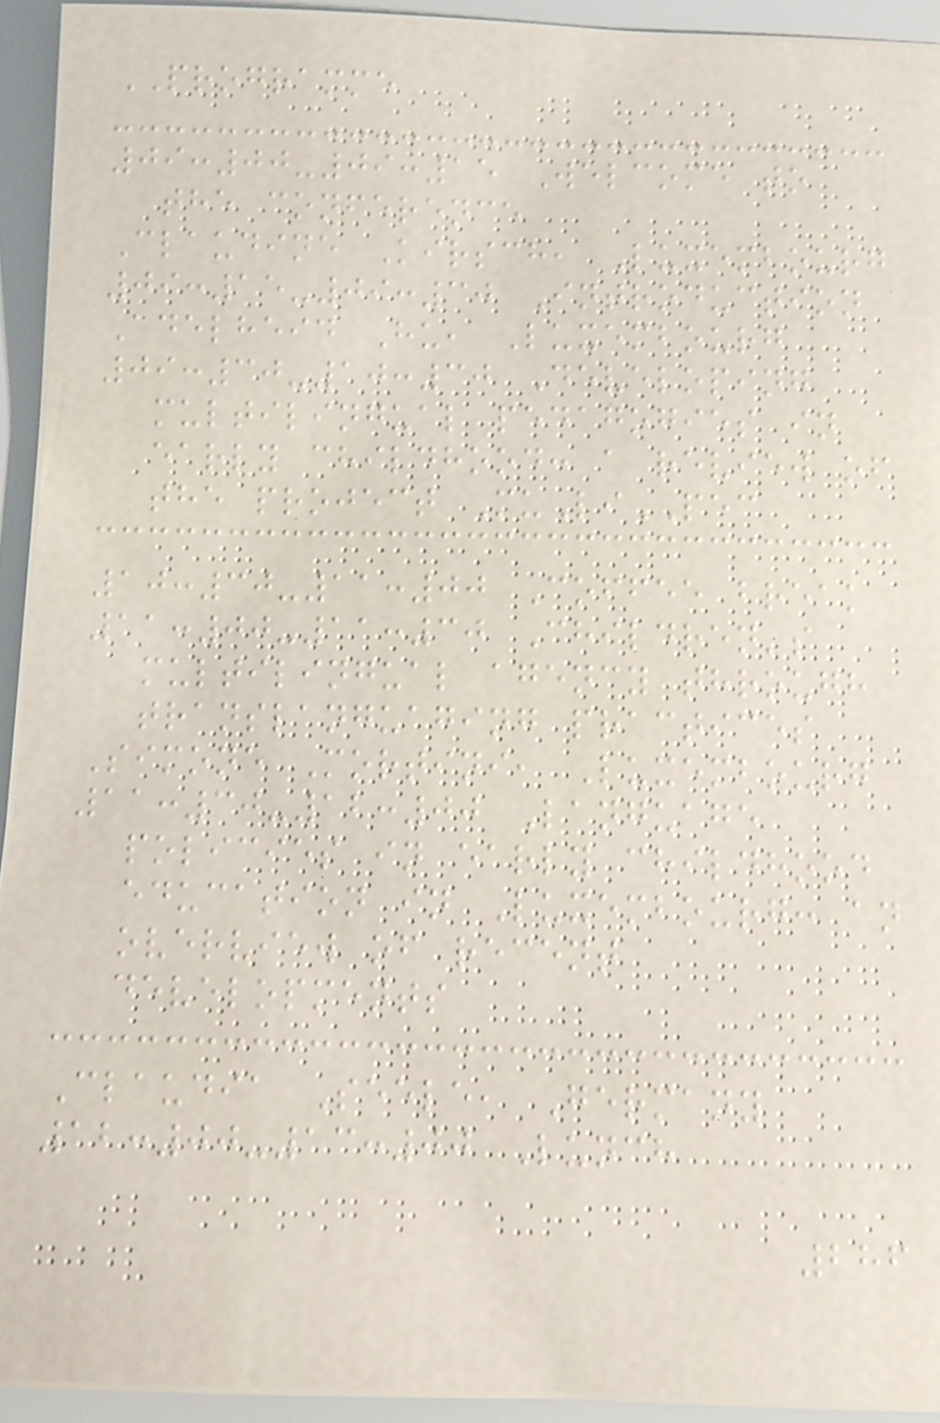PROGRAMME
09:00-09:15 Welcome to
the conference
Claudine Kirsch, Luxembourg
09:15-09:30 Introduction
Adelheid Hu, Luxembourg
09:30-10:30 Developing
multilingual pedagogies in
early childhood: a review of
the project MuLiPEC
10:30-11:00 Coffee break
11:00-11:30 Children's
multilingual agency through
translanguaging practices
Simone Mortini, Luxembourg
11:30-12:00 Language
policies in early childhood
education in Luxembourg: an
overview of recent
developments
Claudia Seele, Germany
12:00-13:00 Lunch
286
